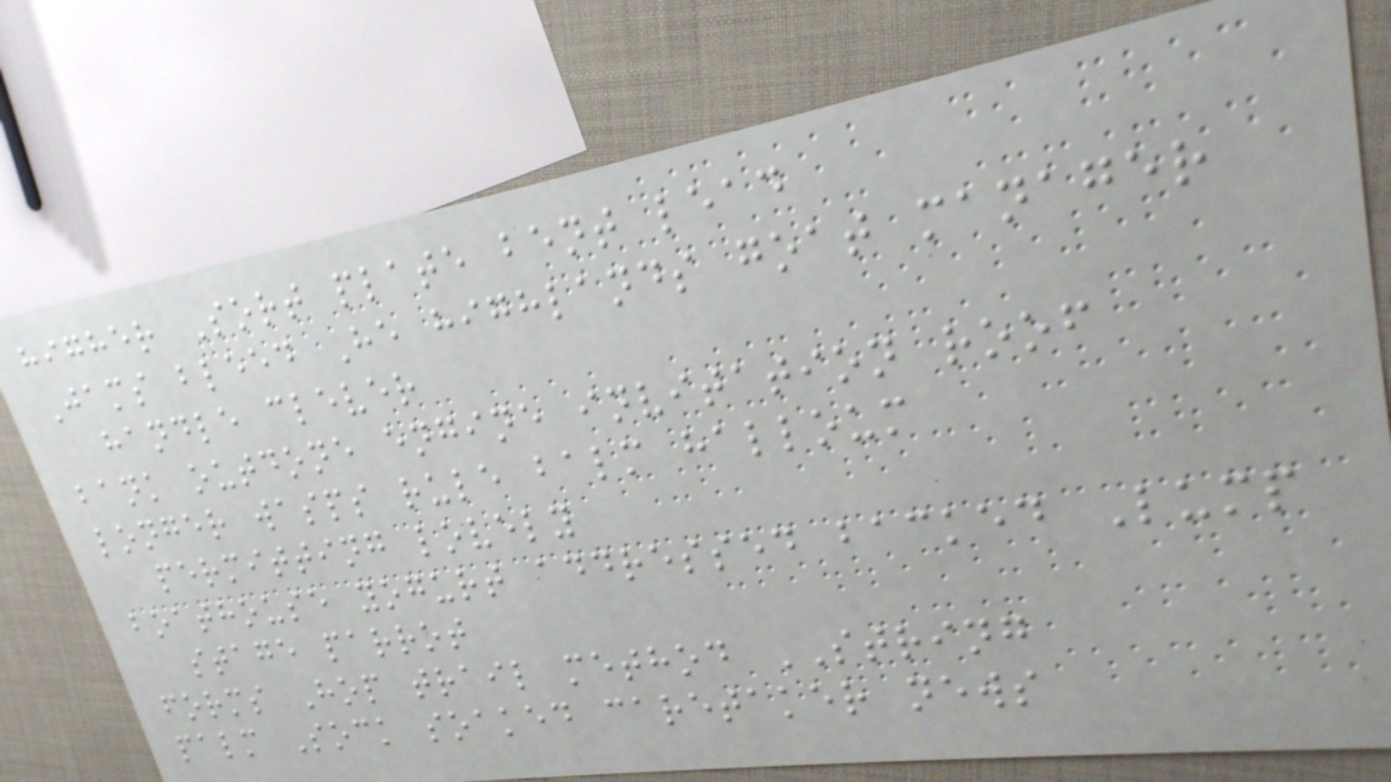higher Sort plate bent lead
Jams bleed He highlands goat manager
handle clever
bank outdone engine invitation roof
longer wasps rule balm halloum
permitting lovely
boathouse yogurt addressed backed Lump
stage parrot
forms Hop trail method STRING
palm Sock soaked caretaker news
